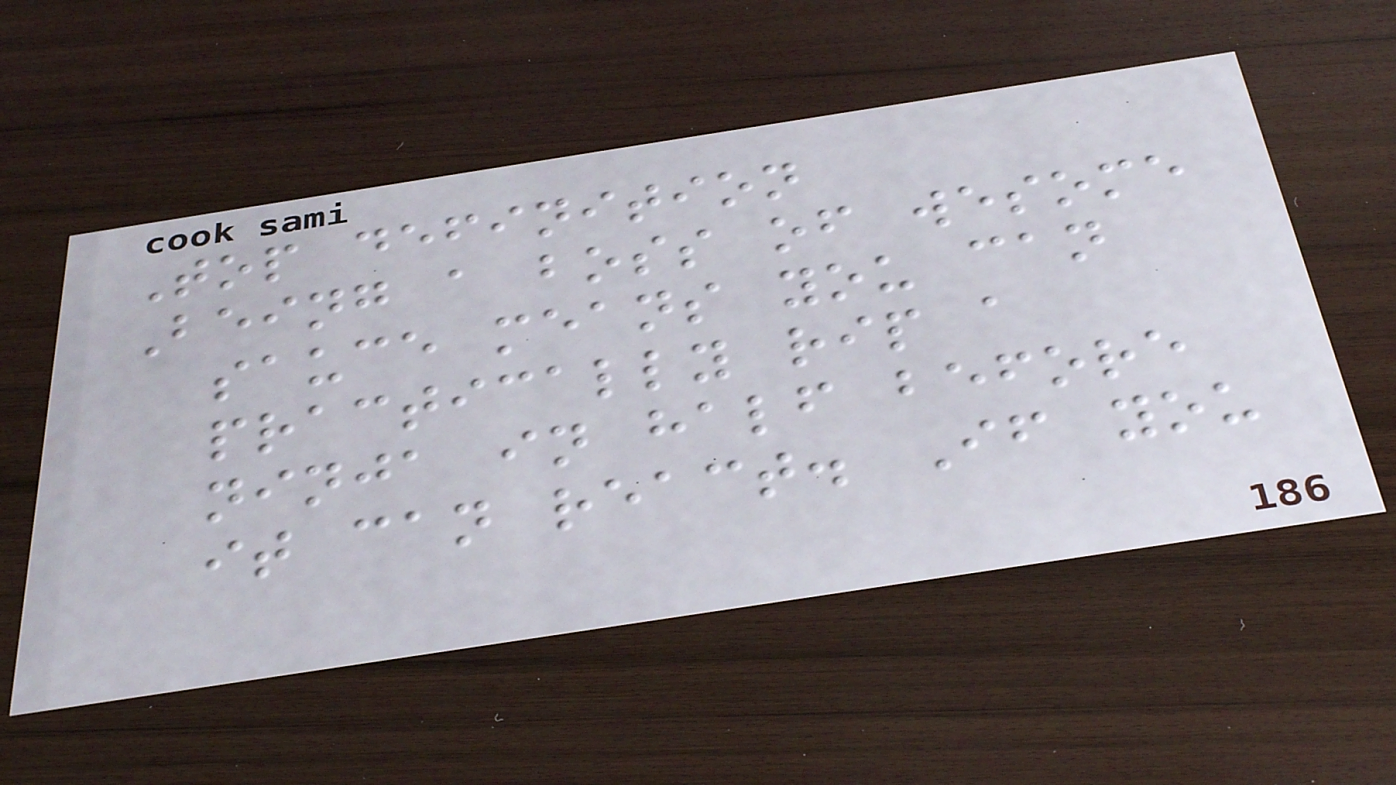Top definition
Being a boss of wesome
sauce means you can
practically rip a
ninja in half before
it can react. If you
